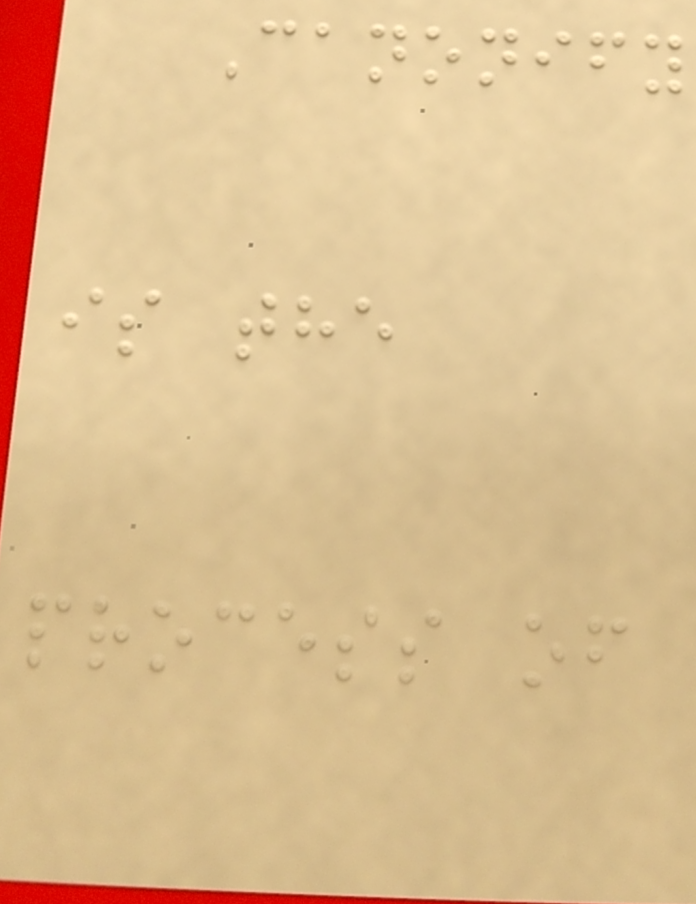Canonify
is the
process of
